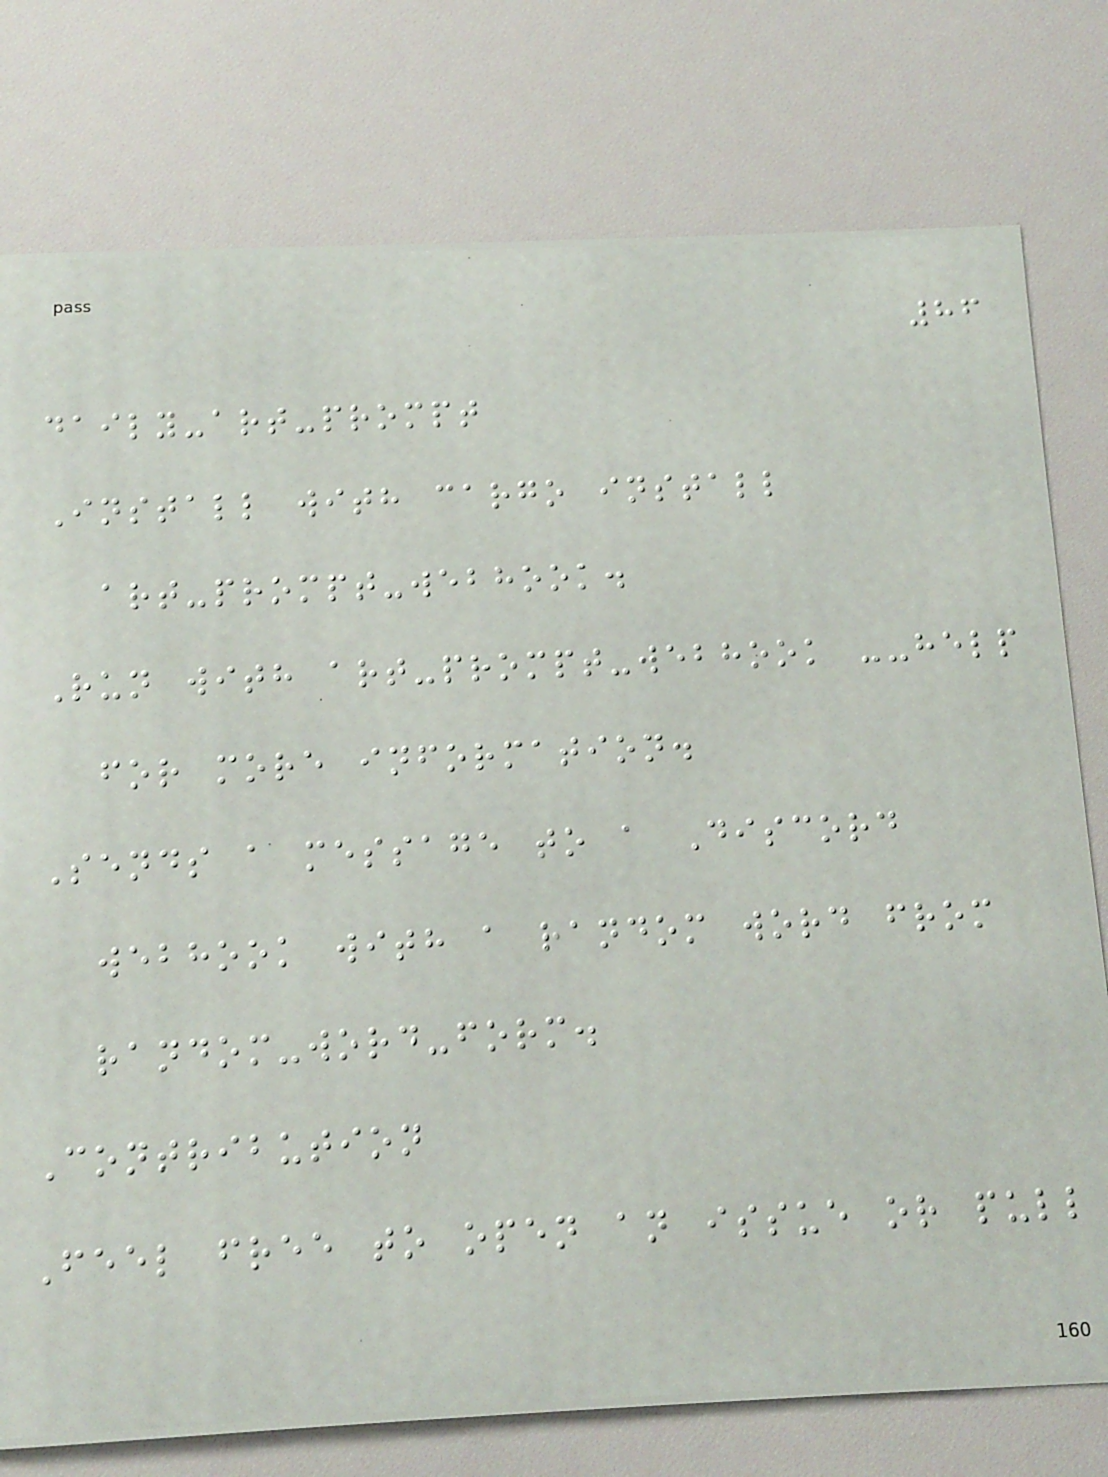86
daily-art-prompt
Install with cargo install
art-prompt-webhook.
Run with art-prompt-webhook --help
for more information.
Sends a message to a Discord
webhook with a random word from
random-word-form.
Contribution
Feel free to open an issue or pull
